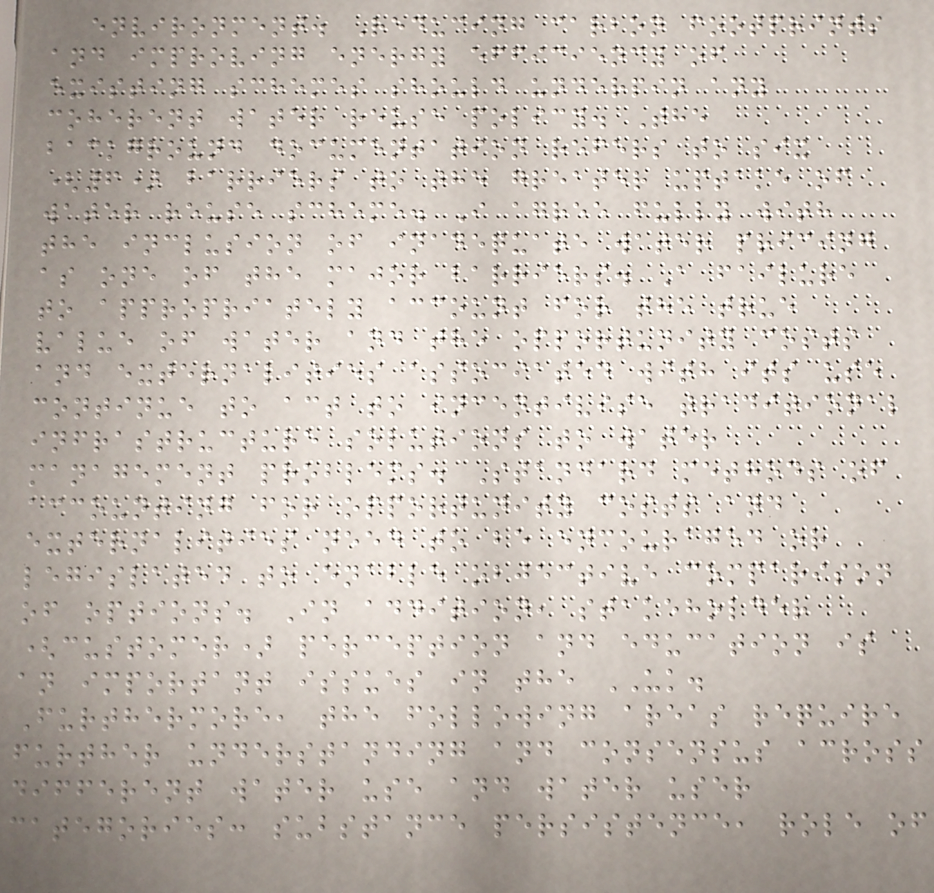environment. Reducing carbon footprints
and improving energy efficiency of
existing schemes should underpin any
coherent water reuse policy. The
background documentation refers to six
(6) barriers to the greater uptake of
water reuse scheme. I agree fully with
the inclusion of inadequate water pricing
as one of the major barriers. A failure
to appropriately account for the true
value of water and the opportunity costs
and externalities associated with its use
continue to act to incentivise traditional
infrastructure solutions to water
management problems. Standard methods of
accounting for opportunity costs and
externalities need to be encouraged or
legislated to enable objective comparison
of options. In addition, stakeholder
(customer) perception and education is
an important issues in the UK.
Furthermore, the following areas require
further understanding and consensus across
different water use and water user
categories: substance persistence, role of
